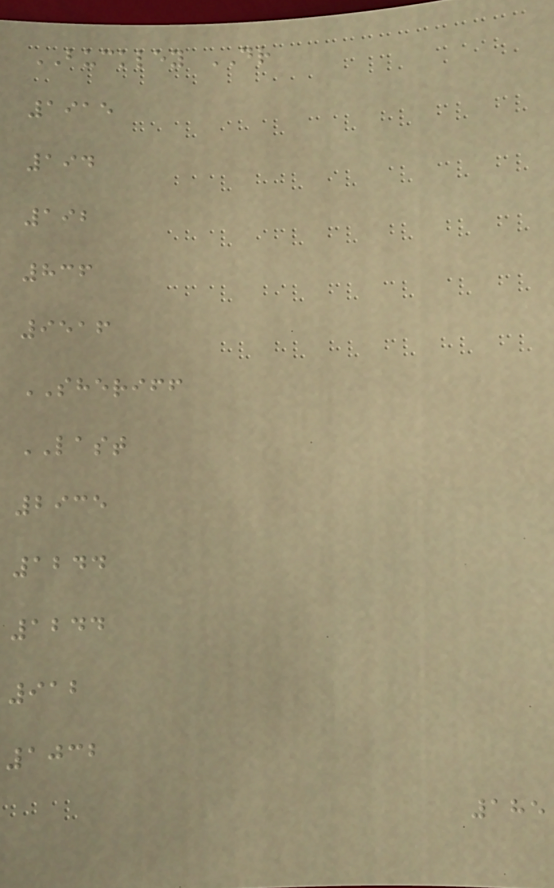BUCKLEY DR
1915
194
192
836
9516
SHERIFF
LAST
2935
1244
1244
912
1032
185
